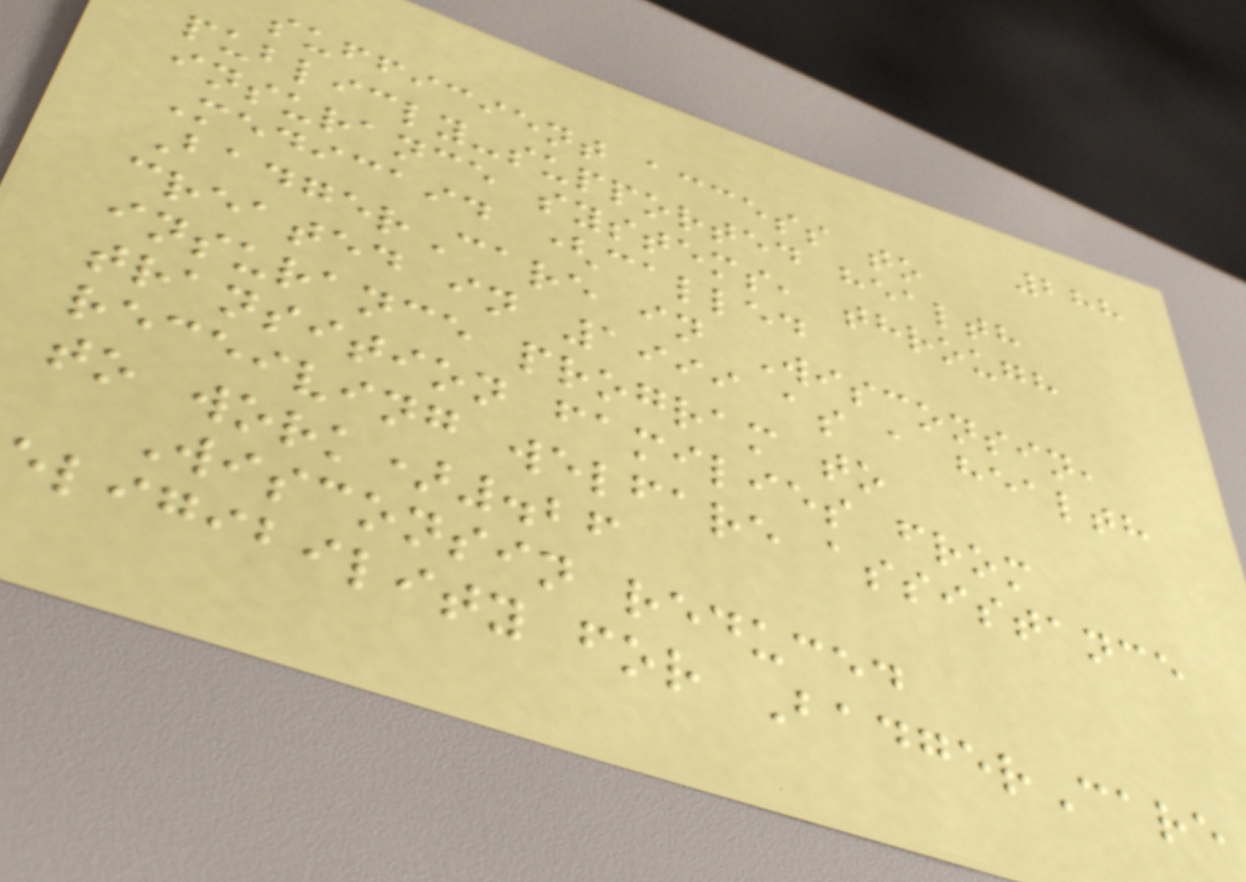288
sufficient access to
publicly-supported health
insurance systems, through
Medicaid (called
BadgerCare in Wisconsin,
created in 1999 as a health
insurance program to
transition families from
receiving welfare assistance
to work).26
Wisconsin reduced
eligibility for BadgerCare
